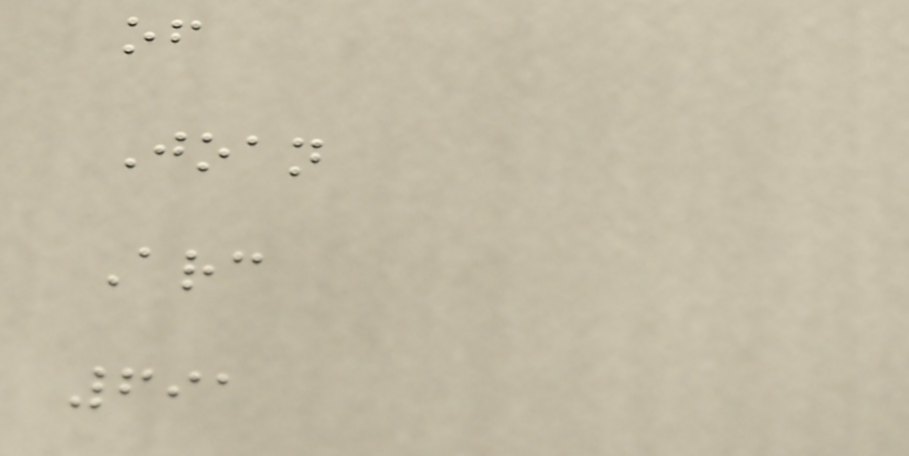of
Joan
Arc
691
